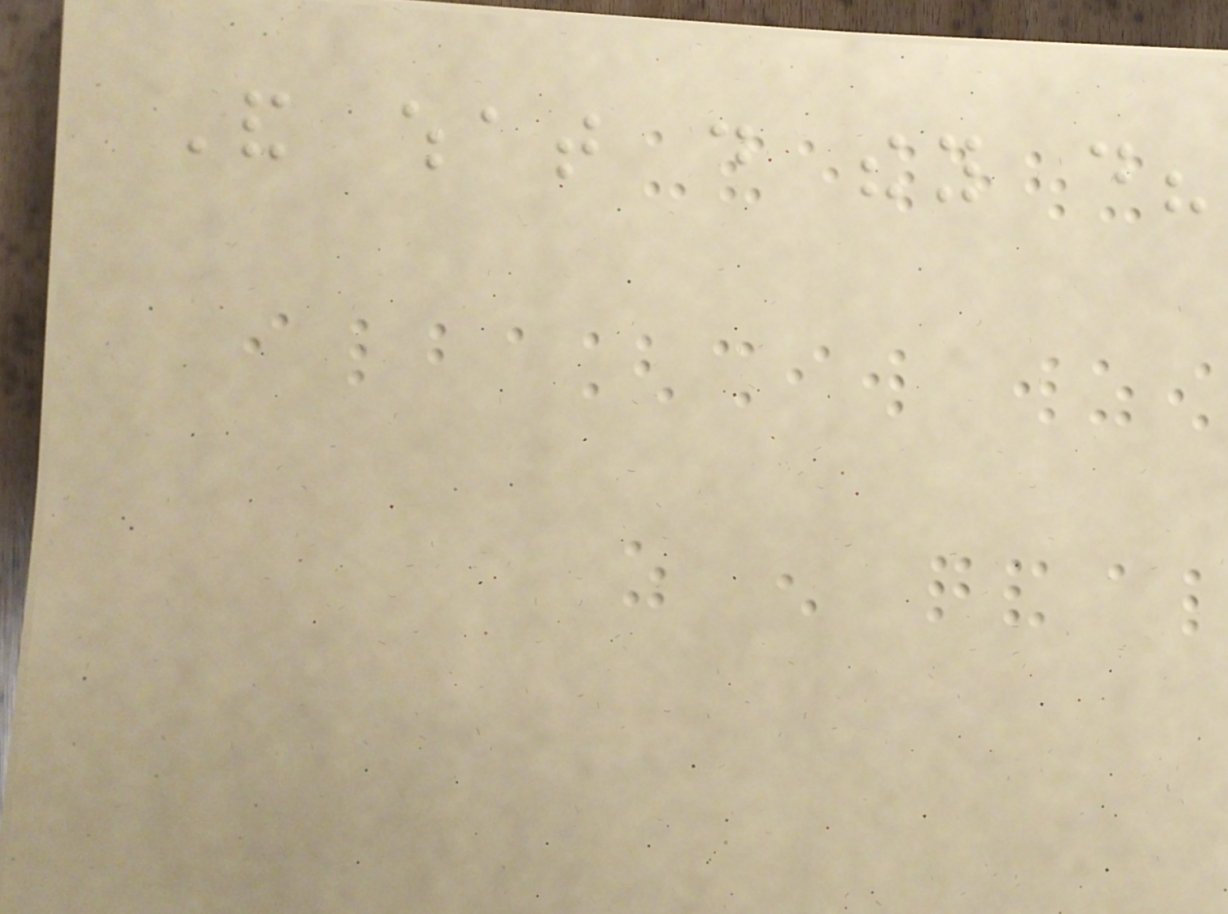And what do they do?
